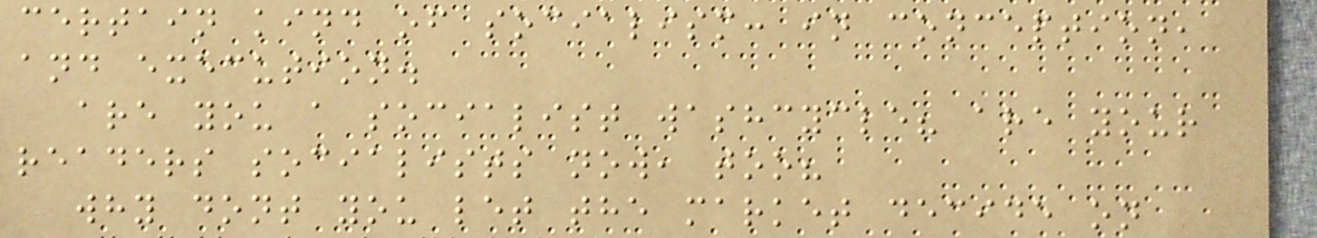certain kind of socialism: in conception,
and execution.
are you a socialist washcycle? are your
readers socialists now, too?
why dont you let the market decide on
